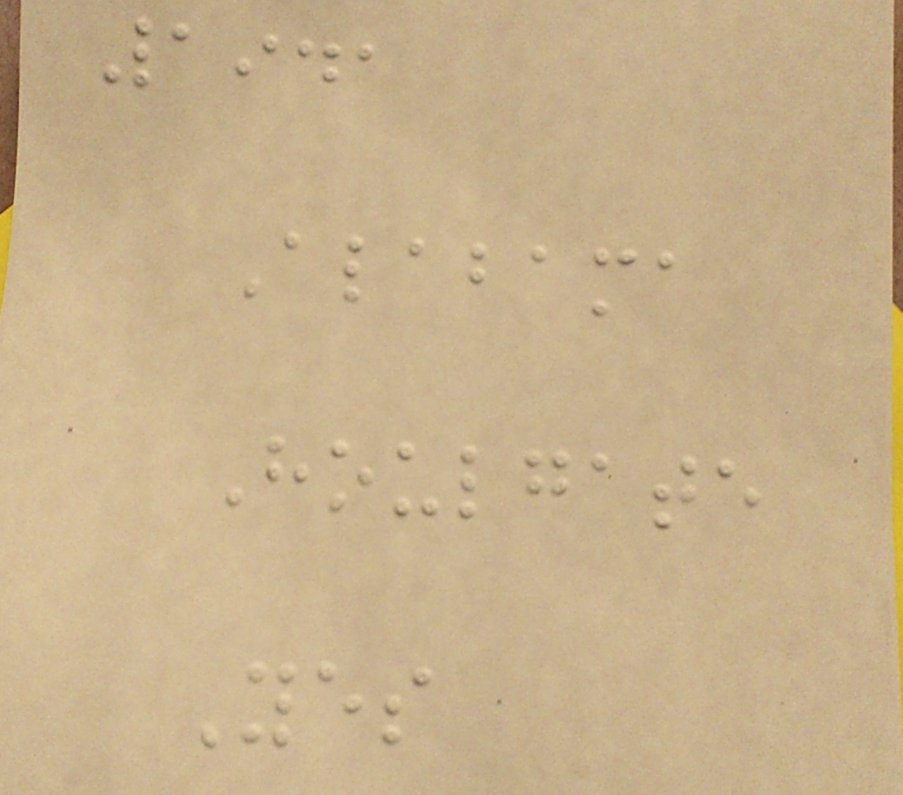1941
Alabama
Houlgate
Yes
